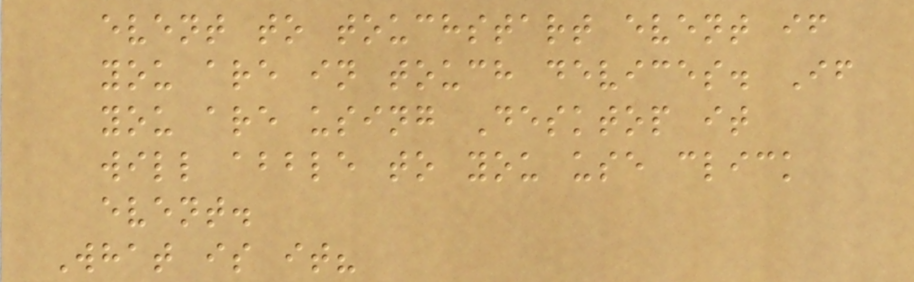event to touchstart event if
you are in touch devices. If
you are using Desktop it
will abble to you use click
event.
What is it?
